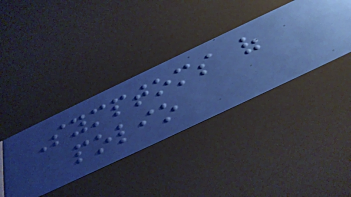Symptoms of
polio
